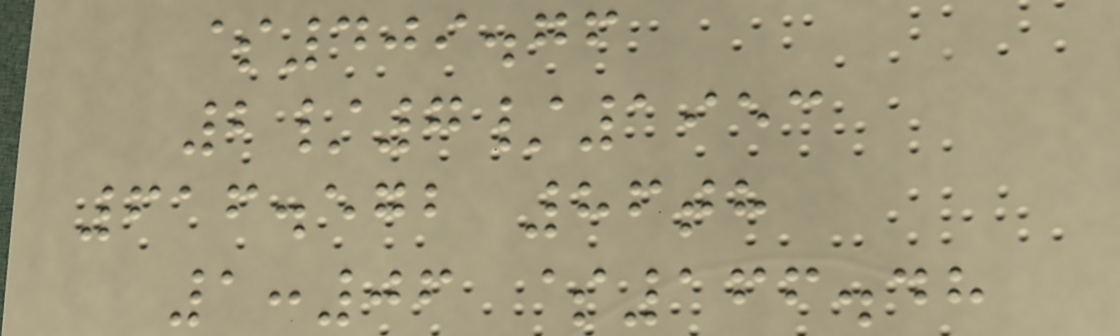$409.76
2/7/1953
616.572 86th
1:06 $166.48
